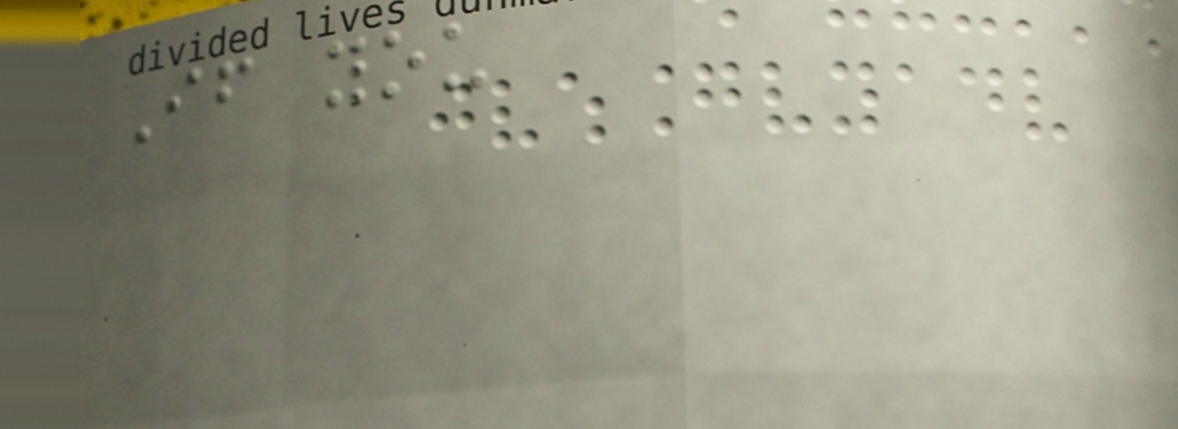If you
